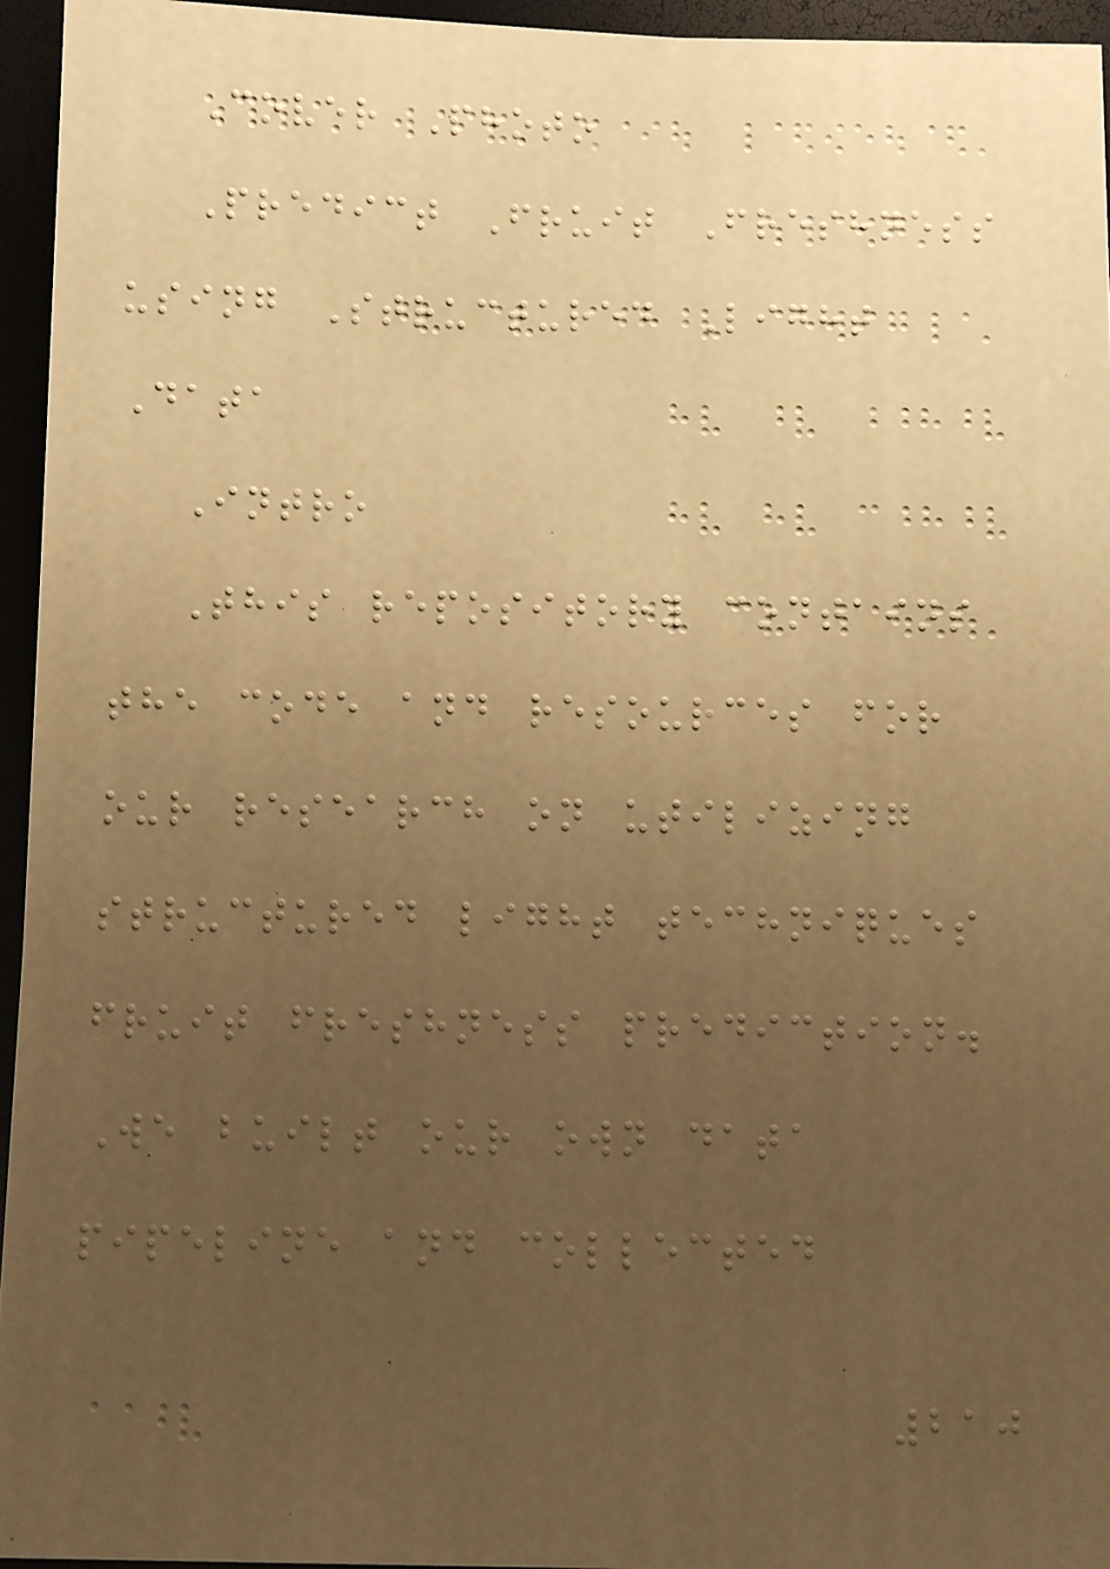Cover Photo
Predict Fruit Freshness
using Structured Light
Data
Intro
This repository contains
the code and resources for
our research on utilizing
structured light techniques
fruit freshness prediction.
We built our own data
pipeline and collected
210
